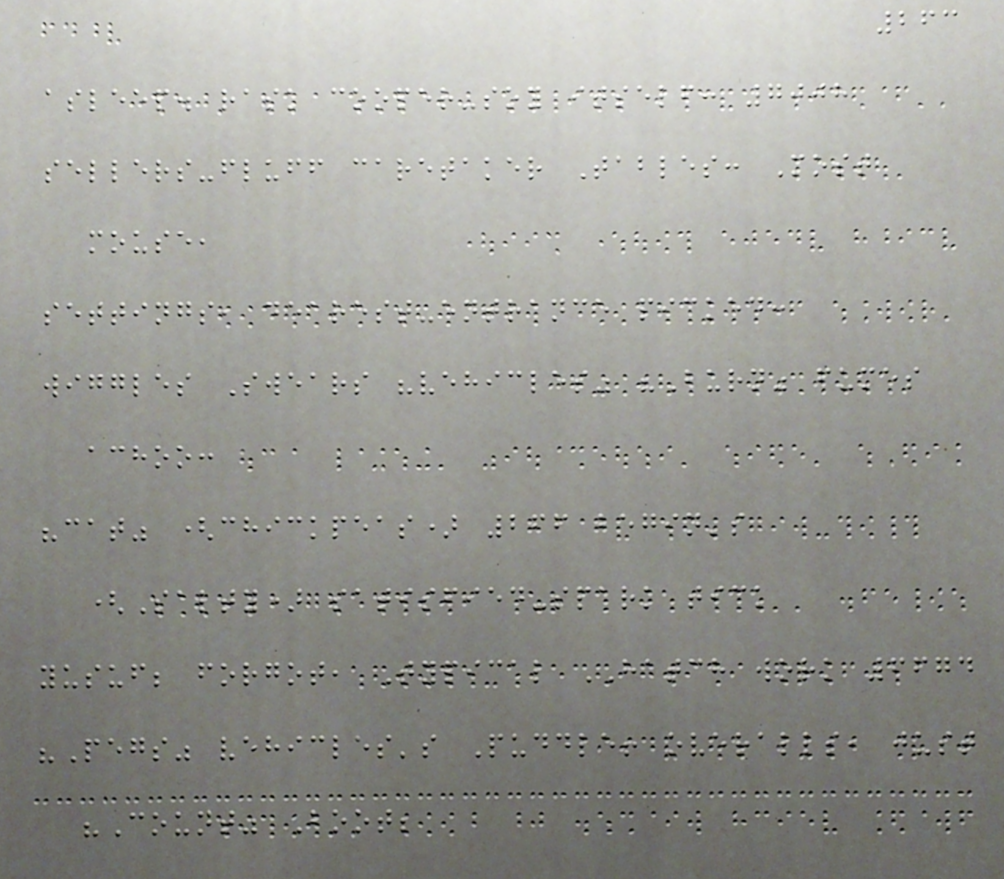263
asleep. rask cooper-soy itself: 7008
sellers-fluff caretaker Tables: Most
mouse,
settings, dearest-entrance picked:
wiggles Swears "vehicles" "Burn" fumes
achoo:
"cat" (chickpeas) 266 begin's
(Salty) satisfied-spark tick
yusuf; forgot, Typical HATCH work 6674
"Pegs" vehicles's Puddle! overalls, just
"Count" Boot;
